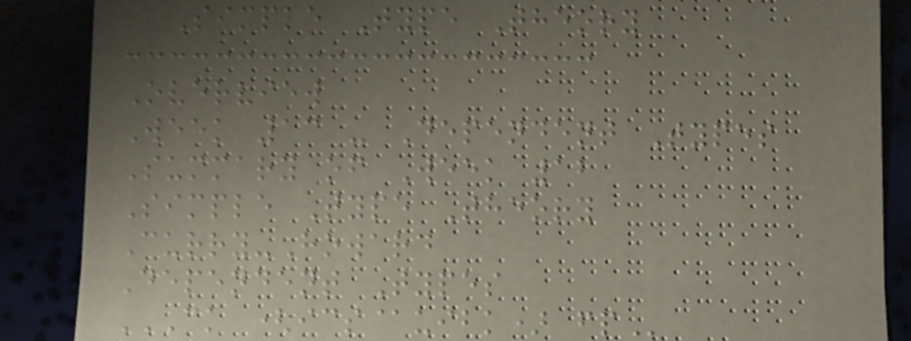Simple Type Theory
Overview
Week 13 - Dependent Types
Summary of Week 12
Simple Type Theory
Curry-Howard
Dependent Types
CK (ICS@UIBK) FP
